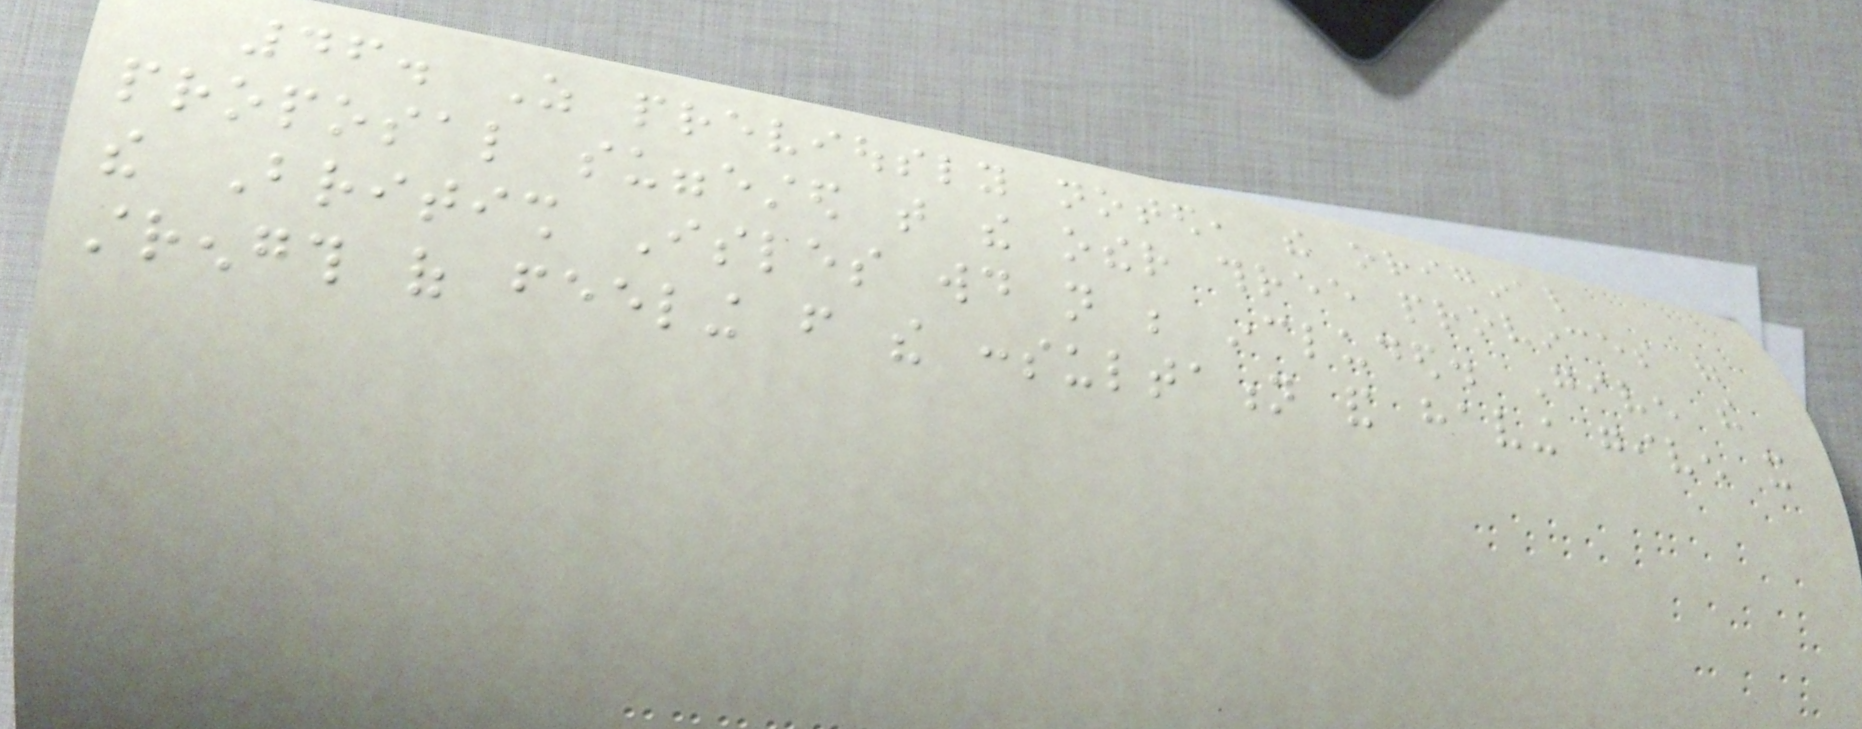46. As previously noted, the original
proposal suggested that the other three provinces of
the British Isles would not be included. Given the
strength of feeling from the consultation and having given it
